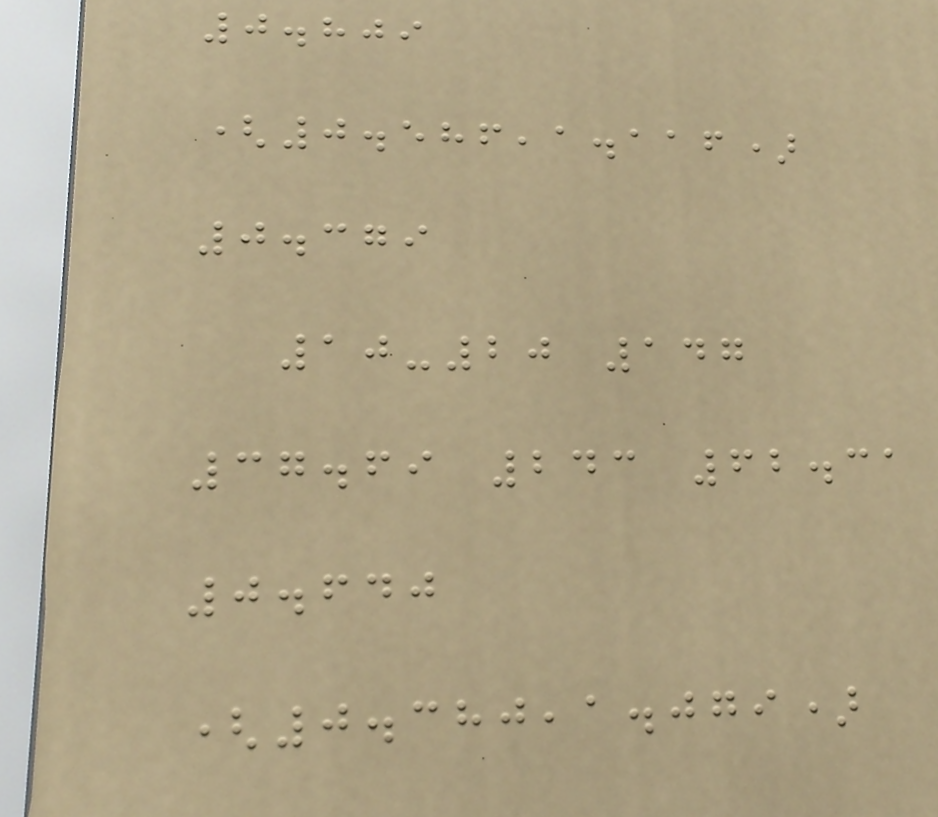0.809
(0.586,1.116)
0.379
10-20 147
37.69 243 62.31
0.640
(0.380,1.079)
